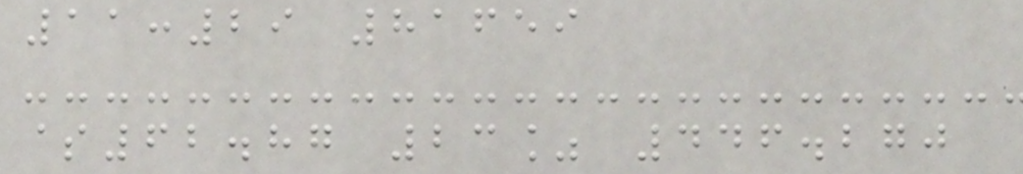11:29 81659
$62.87 23% 446.270
